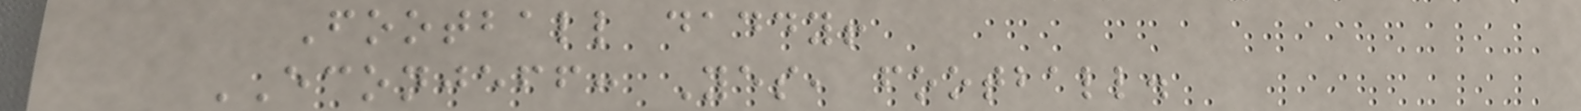Football daddy!
ECONJEFF: Yes, football.
